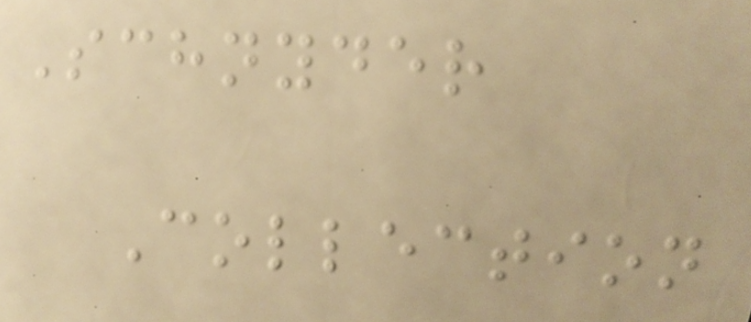Schnyder
Collection
